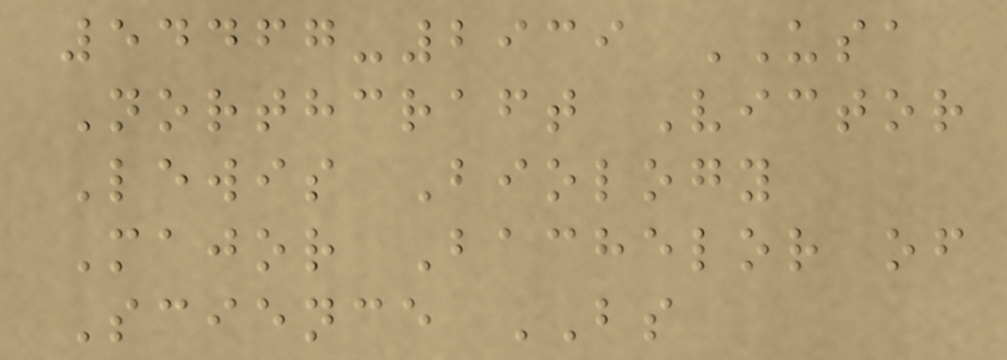54467-2939 USA
Northcraft Victor
Lewis Biology
Major Bachelor of
Science BS
